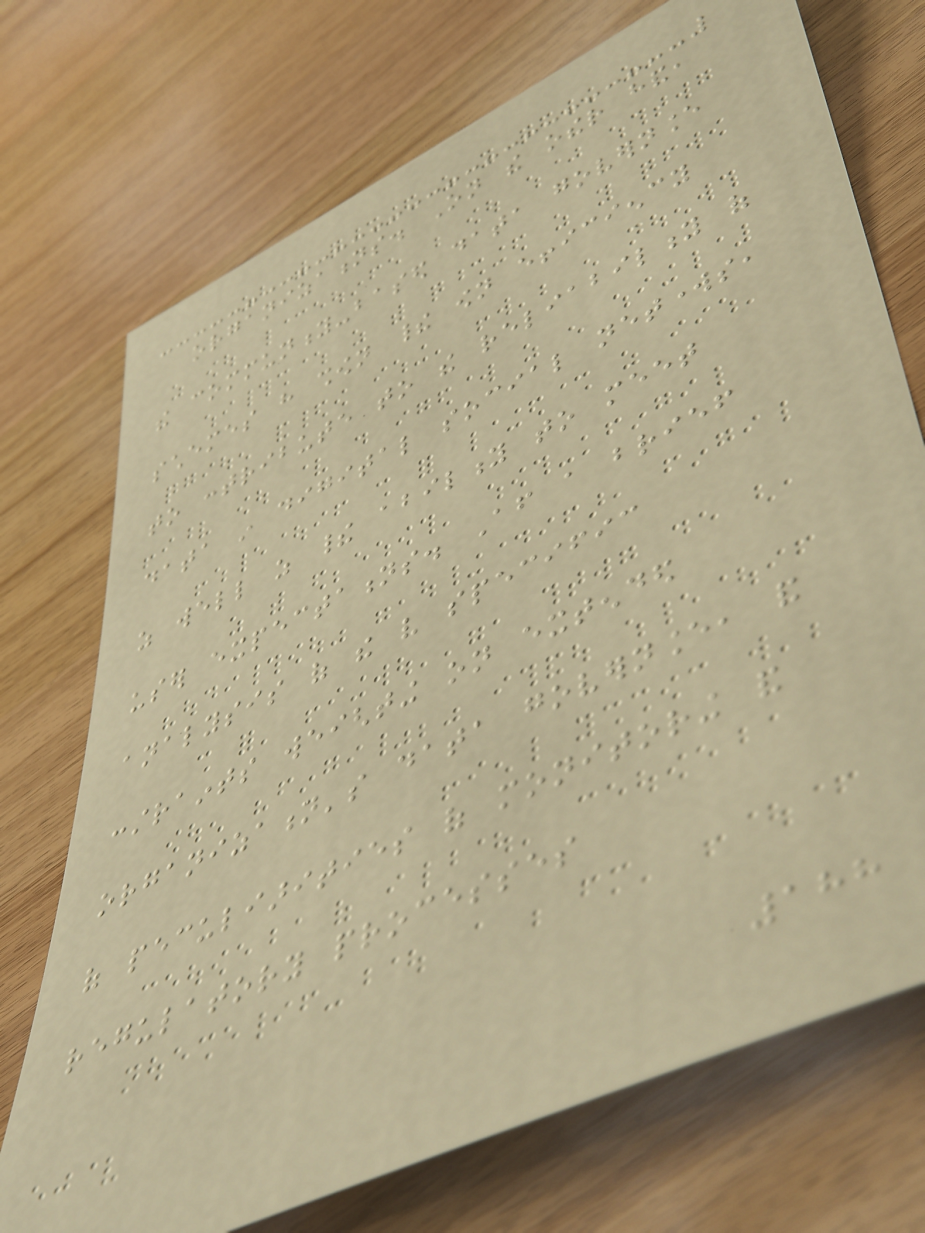organizations. On the other hand,
the community-based data governance
schemes have shown their own efficiency
to contribute to the reliability of
data in digital social networks,
as well as their ability to meet
user expectations. After a brief
analysis of the very specific
constraints weighting on extended
organization's data governance, and
of peculiarities of monitoring and
regulatory processes
188
